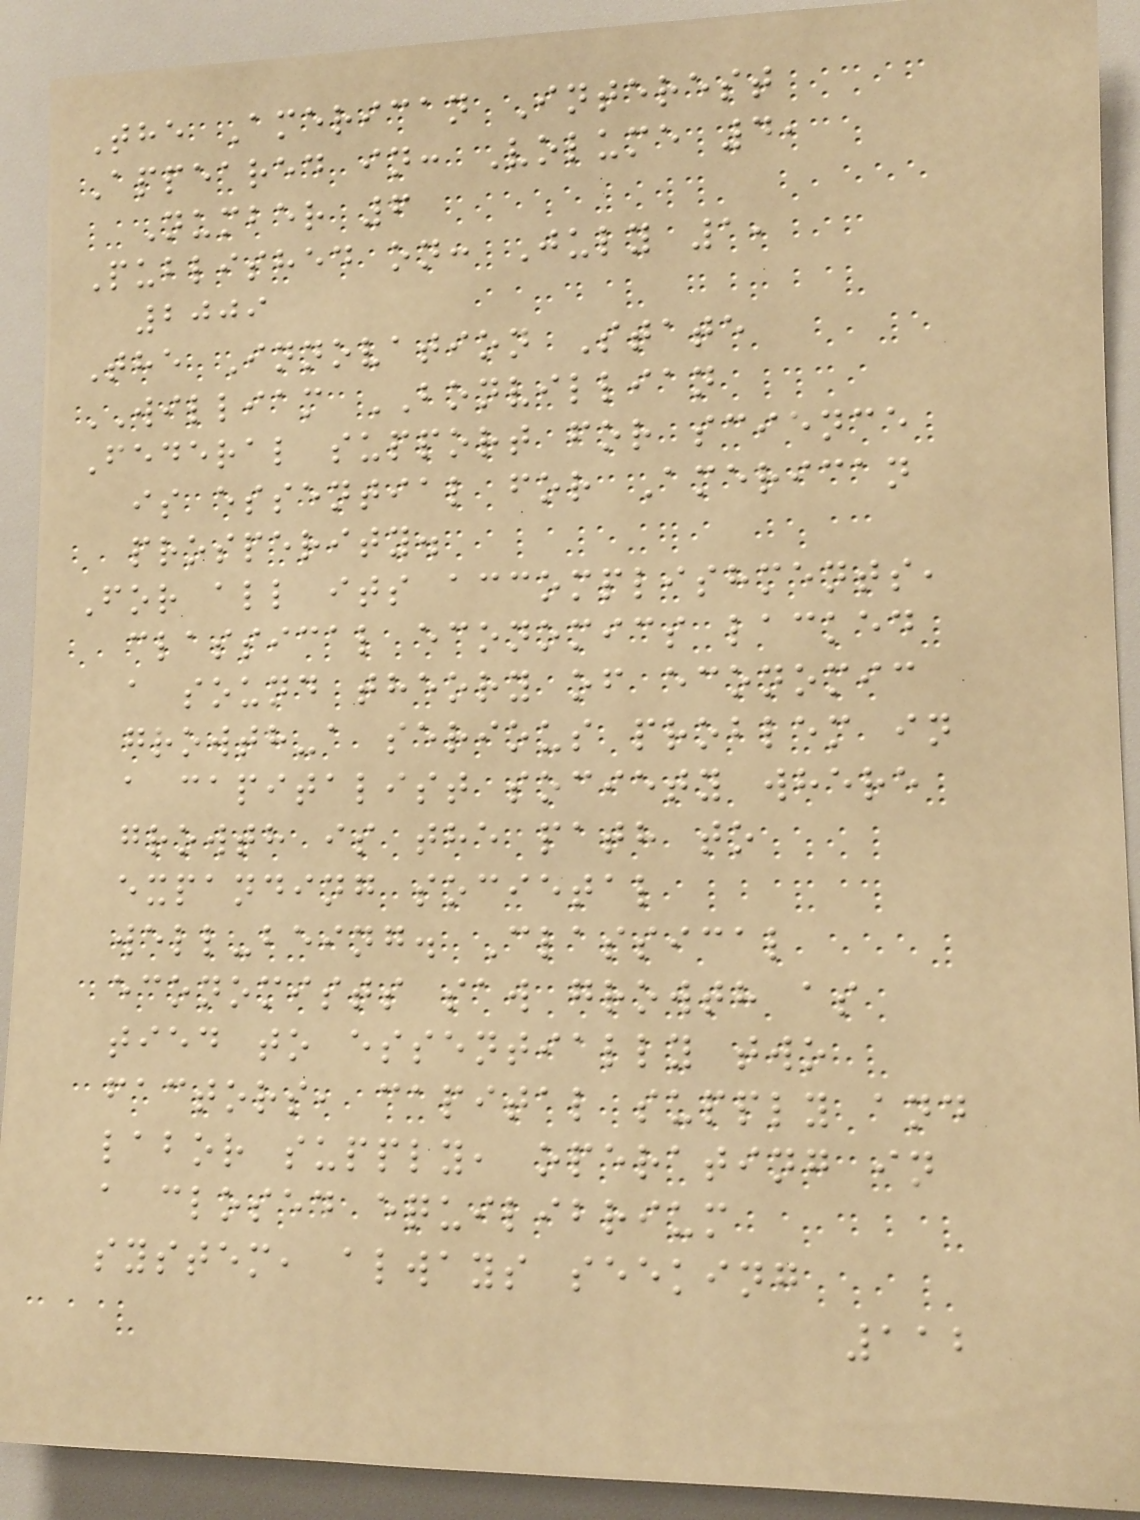The American Interest
Appeared in: Volume 4,
Number 6
Published on: July 1,
2009
The Innovation State
WILLIAM BONVILLIAN
Federal support for science
is essential for American
prosperity.
For all its accomplishments,
classical economics lacked
a sound theory of economic
growth-a serious problem in
a capitalist society where
growth is the path to
expanding societal
well-being. Classical
economists saw growth as
tied to essentially two
factors, capital supply and
labor supply, operating in
a closed equilibrium
system, always seeking
112
